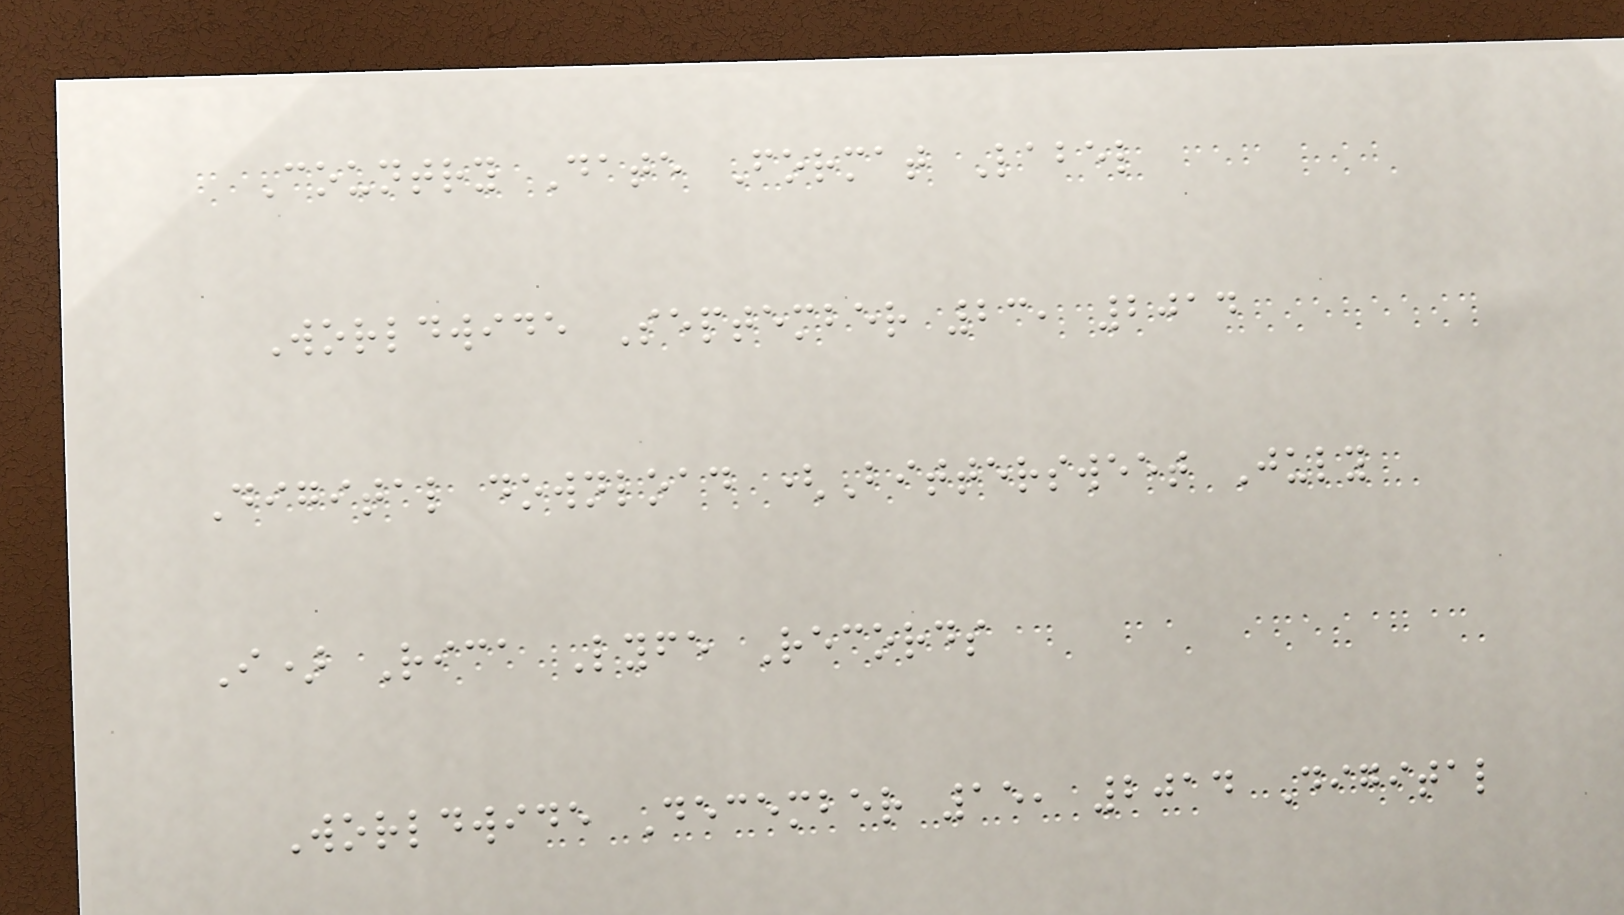Country Date Format Label
Worldwide September 23, 2014
Digital download (Bittersweet July
I) Rica Lyfe Records
Worldwide December 15, 2014 Digital
